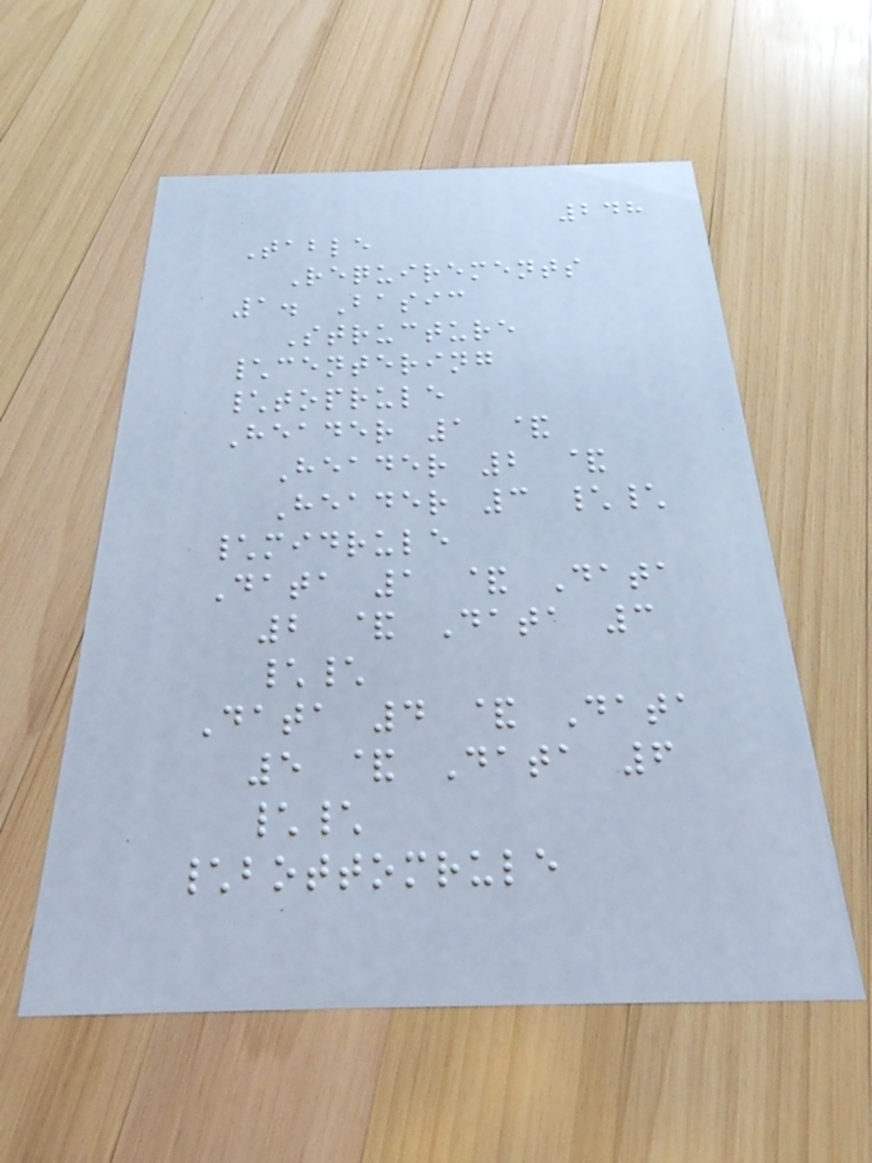248
Table
Requirements
1. Basic
Structure
\centering
\toprule
Header 1 &
Header 2 &
Header 3 \\
\midrule
Data 1 & Data
2 & Data 3
\\
Data 4 & Data
5 & Data 6
\\
\bottomrule
